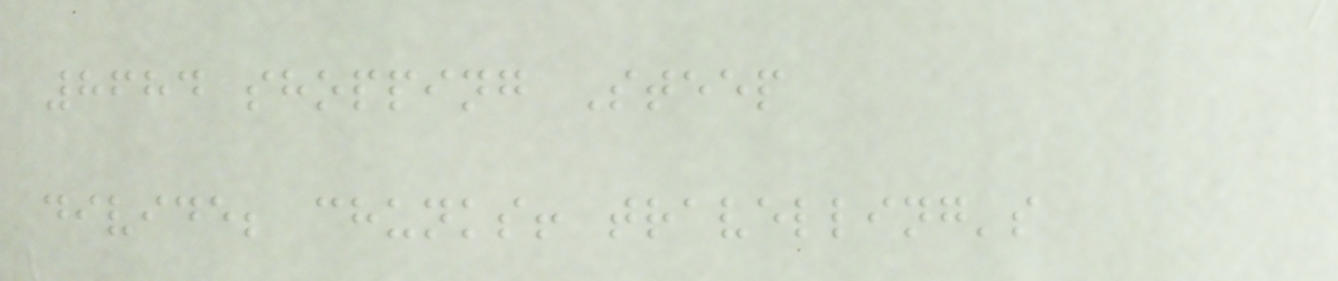8684 shopping Steep
divide; chunks! travelling's
